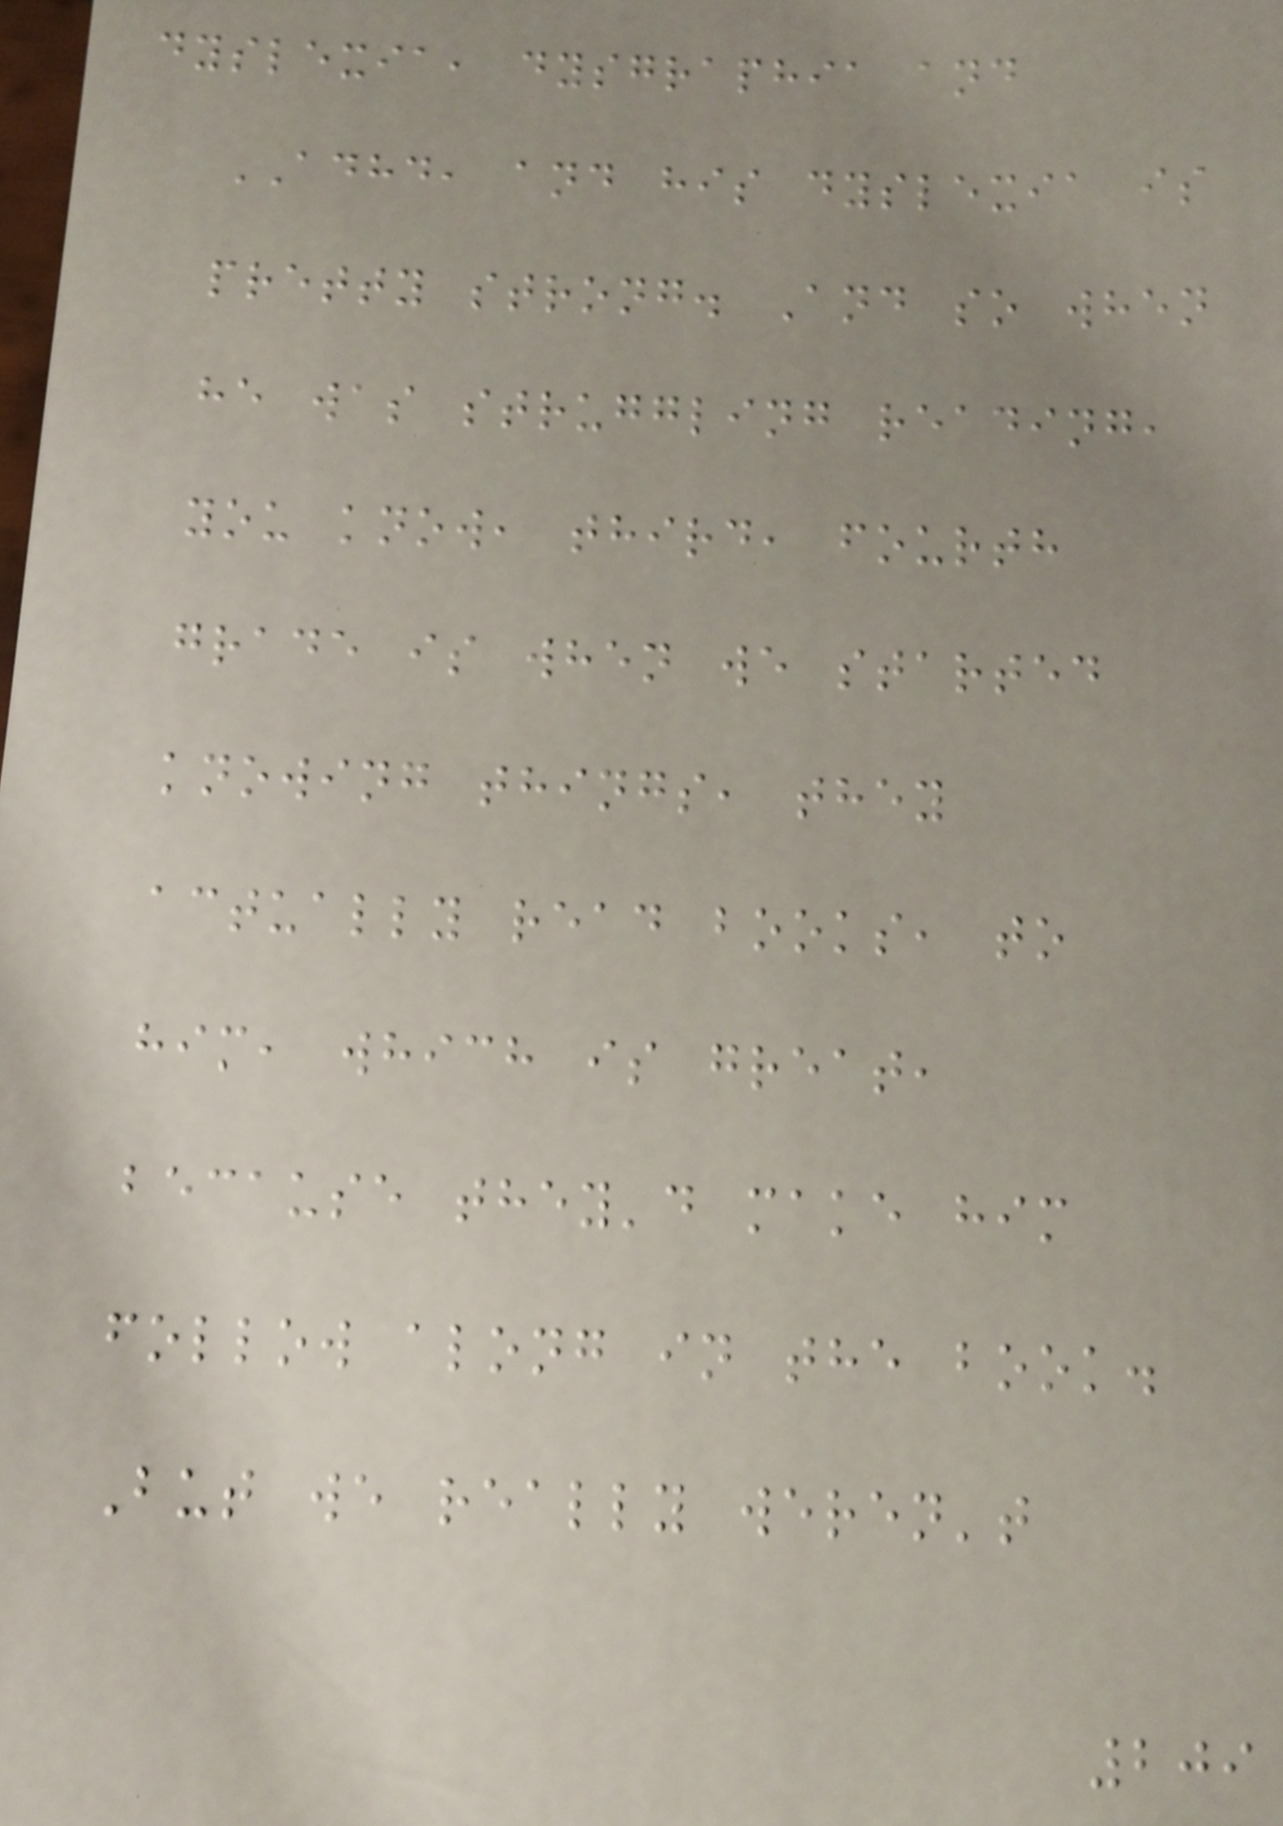dyslexia, dysgraphia and
ADHD, and his dyslexia is
pretty strong. And so when
he was struggling reading,
you know, third, fourth
grade is when we started
knowing things, they
actually read books, to
him, which is great,
because they'd make him
follow along in the book.
But we really weren't
209
